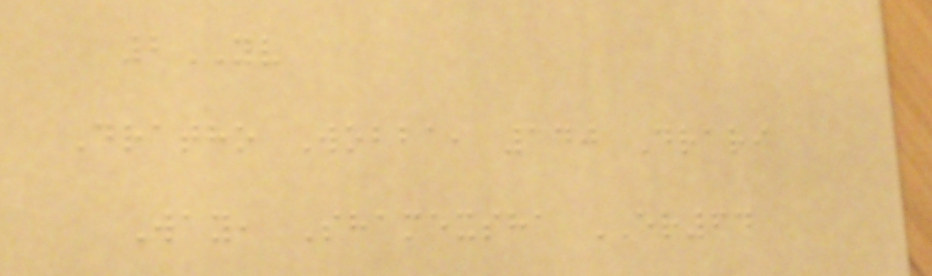2YV
Dratho Wobba, 140 Drari
Way, Shamexsha ER64
